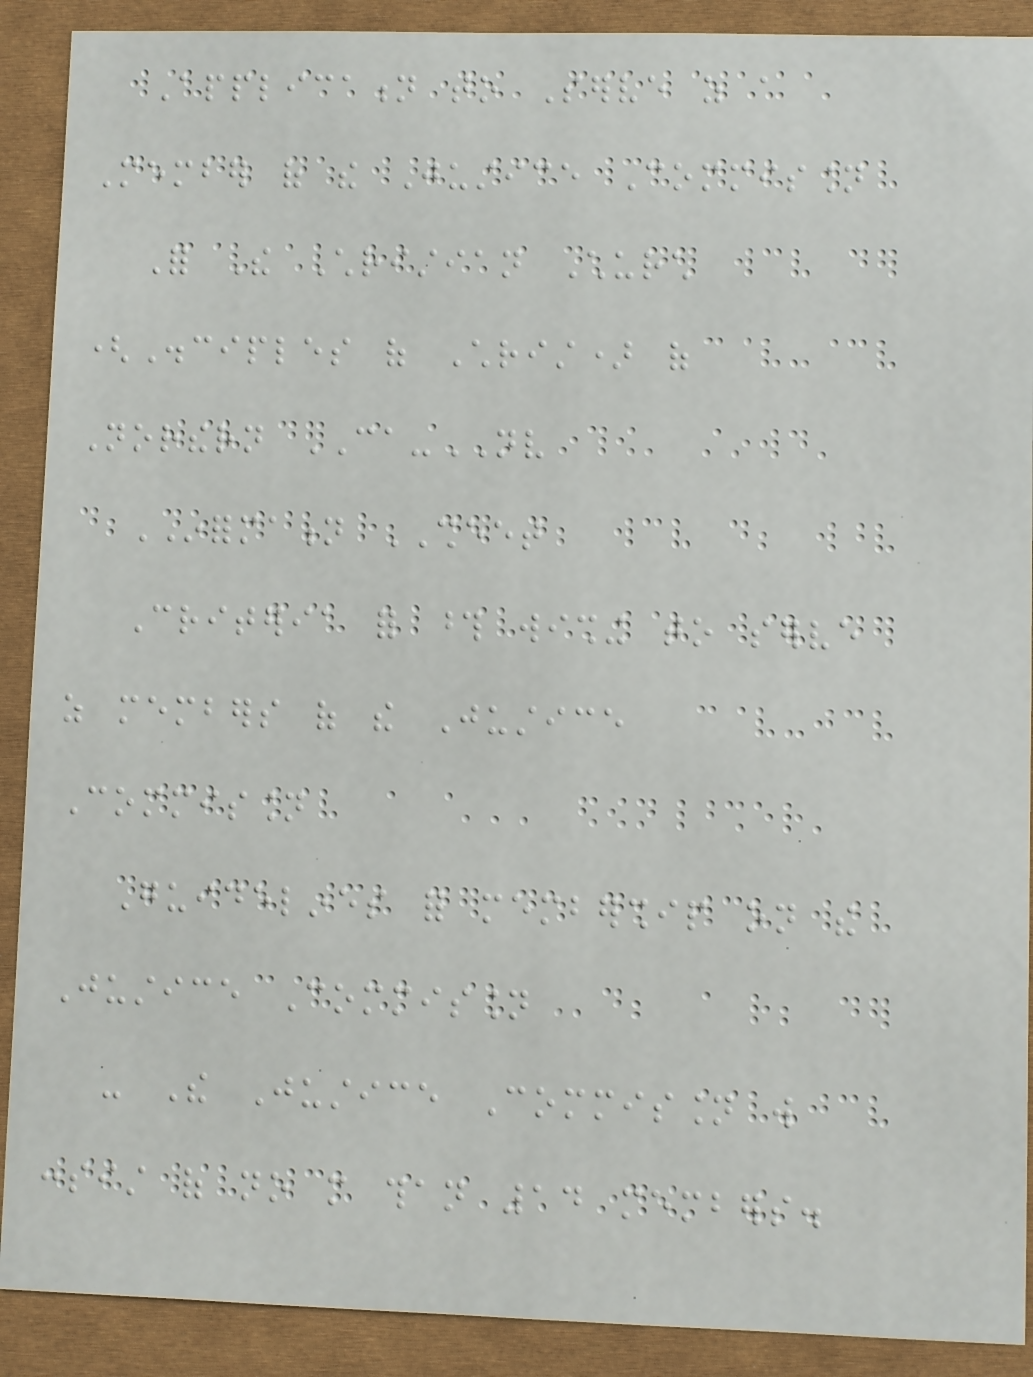Application to Serve as a
Member of the Justice Commission
For The Christian Church
(Disciples of Christ) of
Northern CA-NV
INFORMATION SHEET
Criteria for those wishing to serve
as members of the Justice
Commission
Guidelines for membership on the
Justice Commission
- The Justice Commission will
consist of no more than 14 members.
